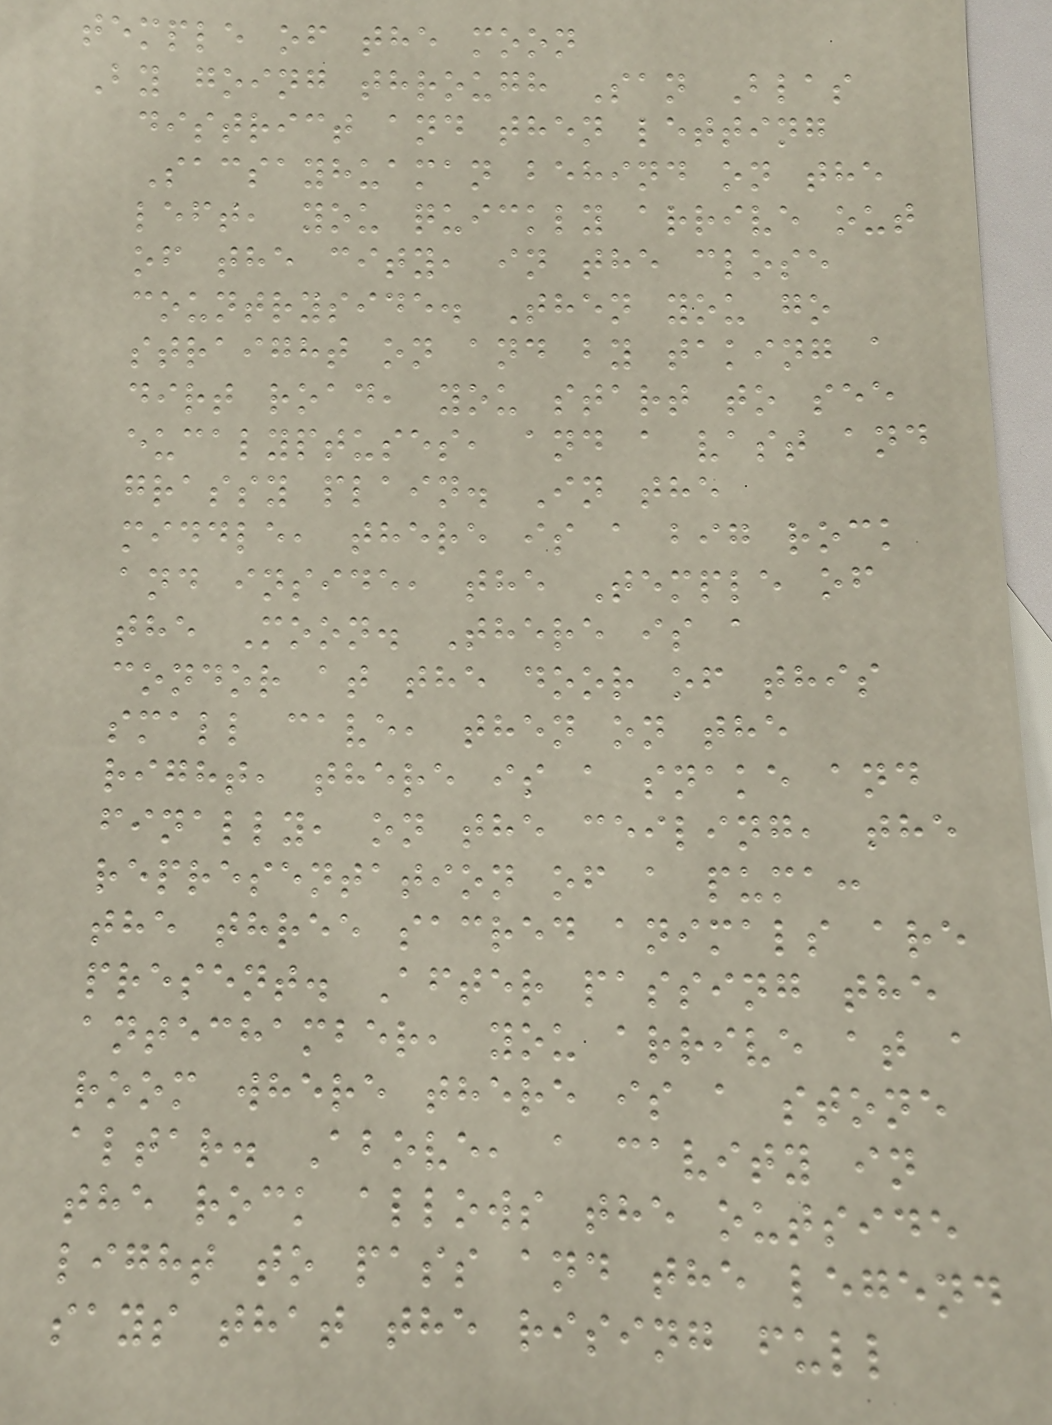temple of the moon
By going through San Blas
district and then letting
Sacsayhuaman behind on the
left, you quickly arrive out
of the city, in the close
countryside. Then you go
straight on and by taking a
dirt road, you start to see
eucalyptuses, and a vast and
grassy plain. In the
middle, there is a big rock
and inside, the Temple of
the Moon. There is a
condor at the door of this
small cave, then on the
right, there is a snake and
finally, on the ceiling, the
representation of a puma:
the three sacred animals are
present. After passing the
antechamber, you arrive at a
room where there is a stone
altar. Above, a cavity in
the rock allows the outside
light to pass and the legend
says that the rising full
